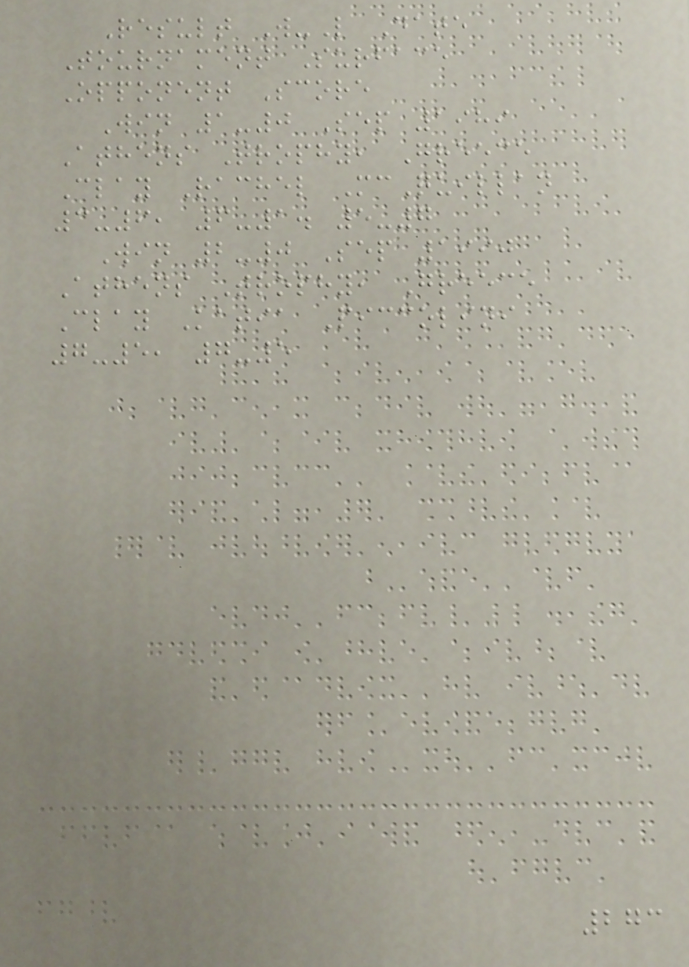Result W-L Date
Tournament Surface
Opponent Score
Win 1-0 Sep 1989
Athens Trophy, Greece
Clay Rachel McQuillan
3-6, 6-1. 5-7
Win 2-0 Sep 1990
Athens Trophy, Greece
Clay Katia Piccolini
7-5, 7-5
273
